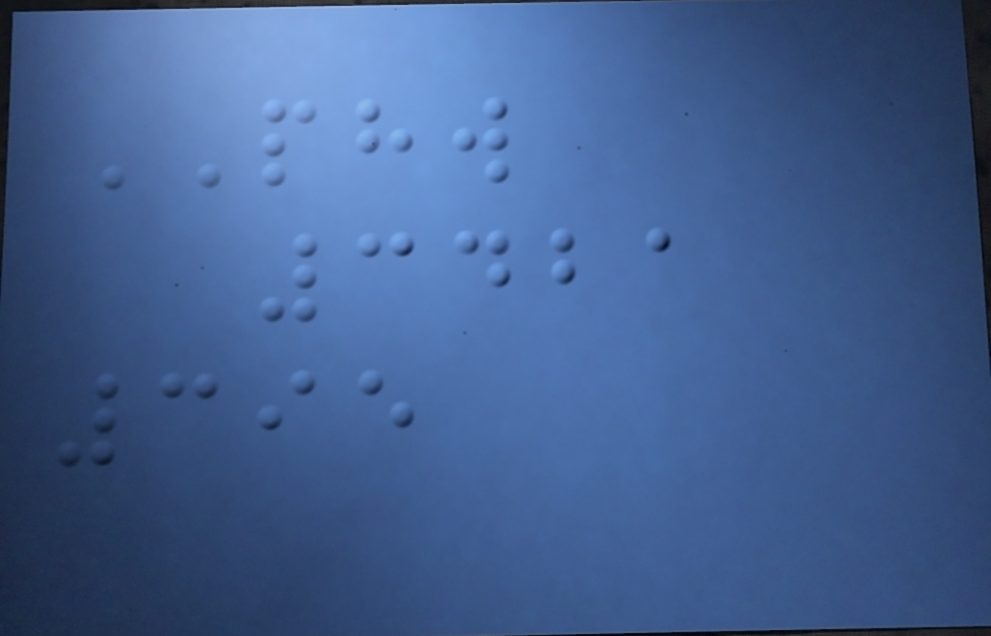PHW
3421
395
